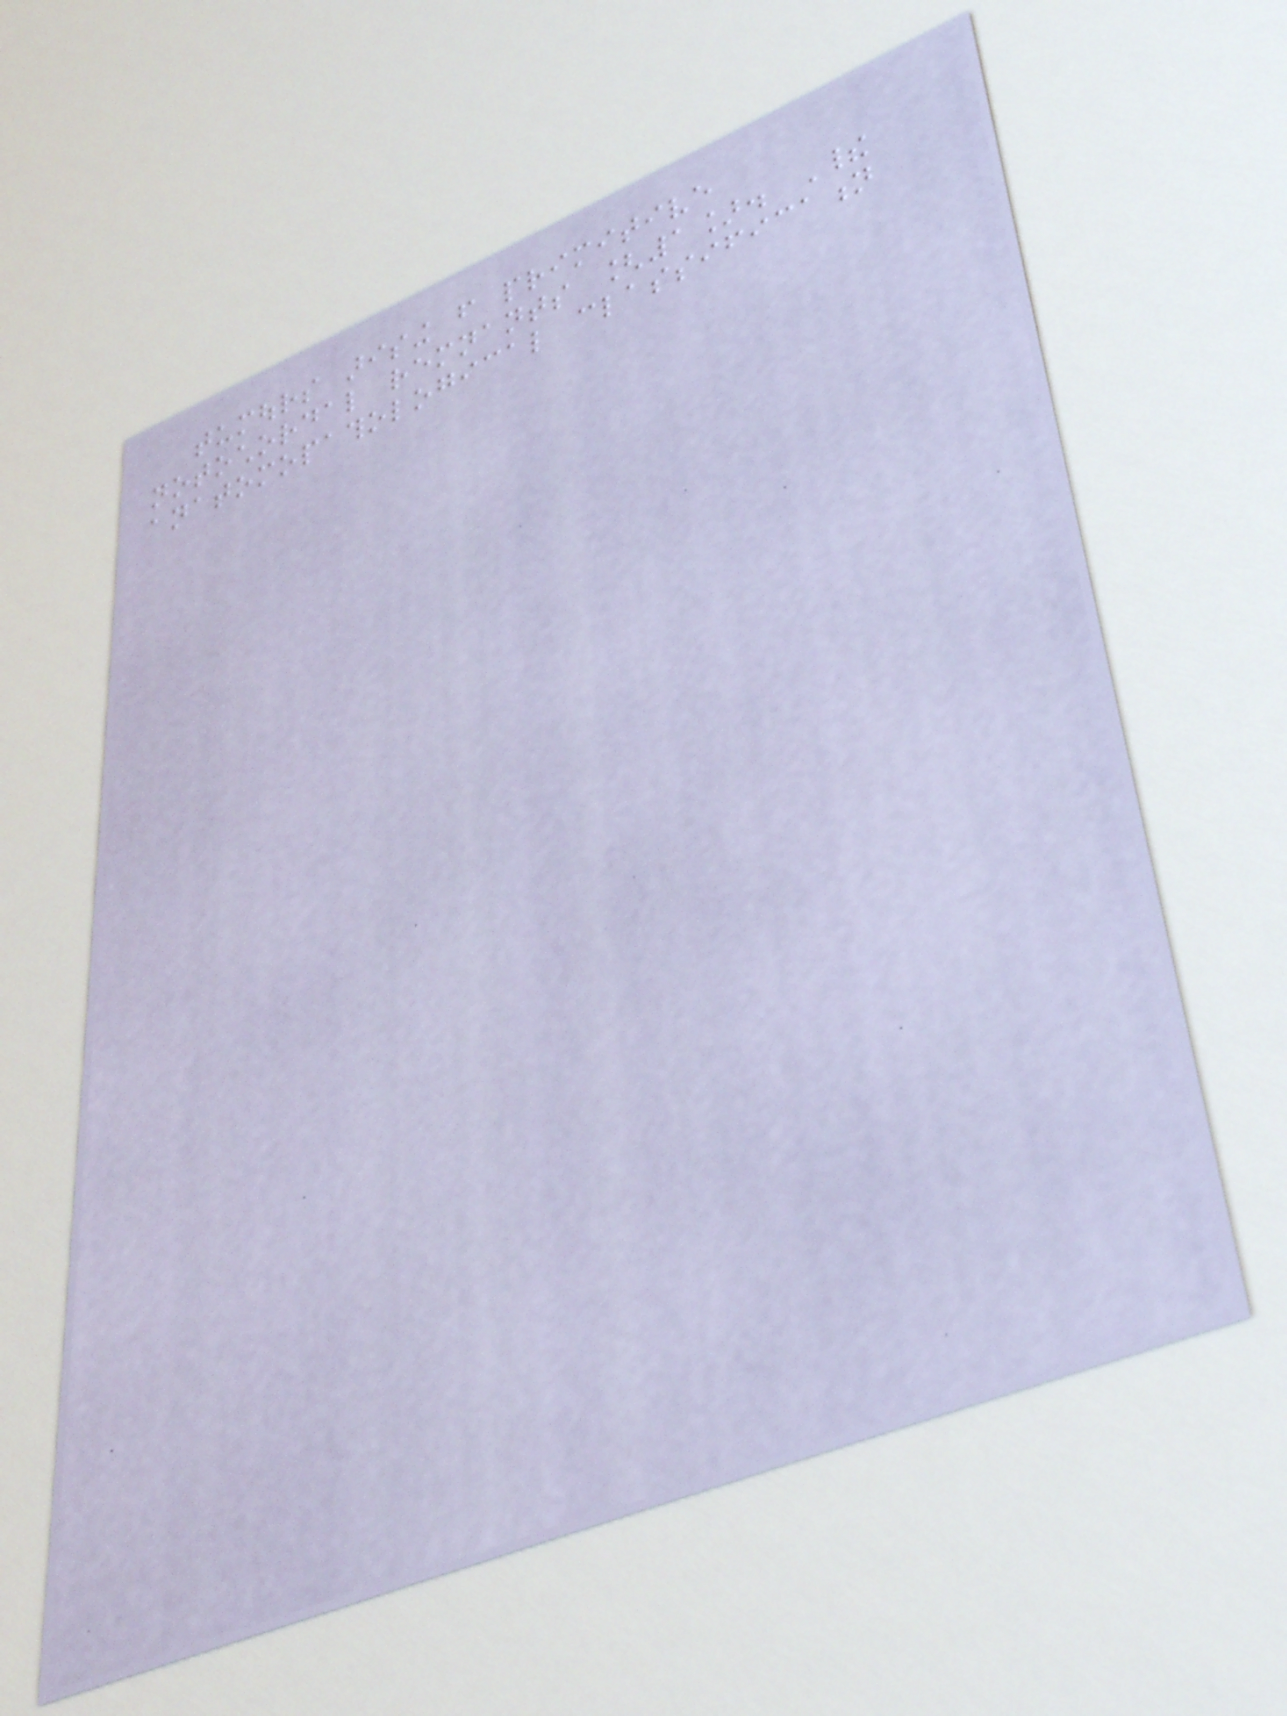tumours arising from primitive
notochordal remnants [1]. Their
anatomopathological classification
